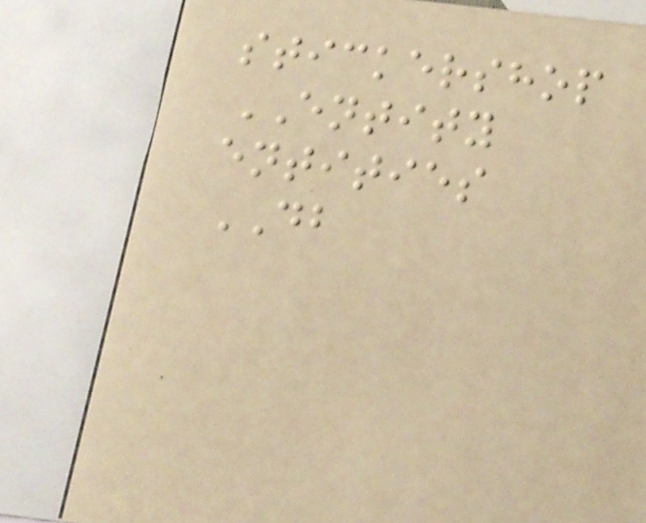stickershop
ENTITY
entities
DB
